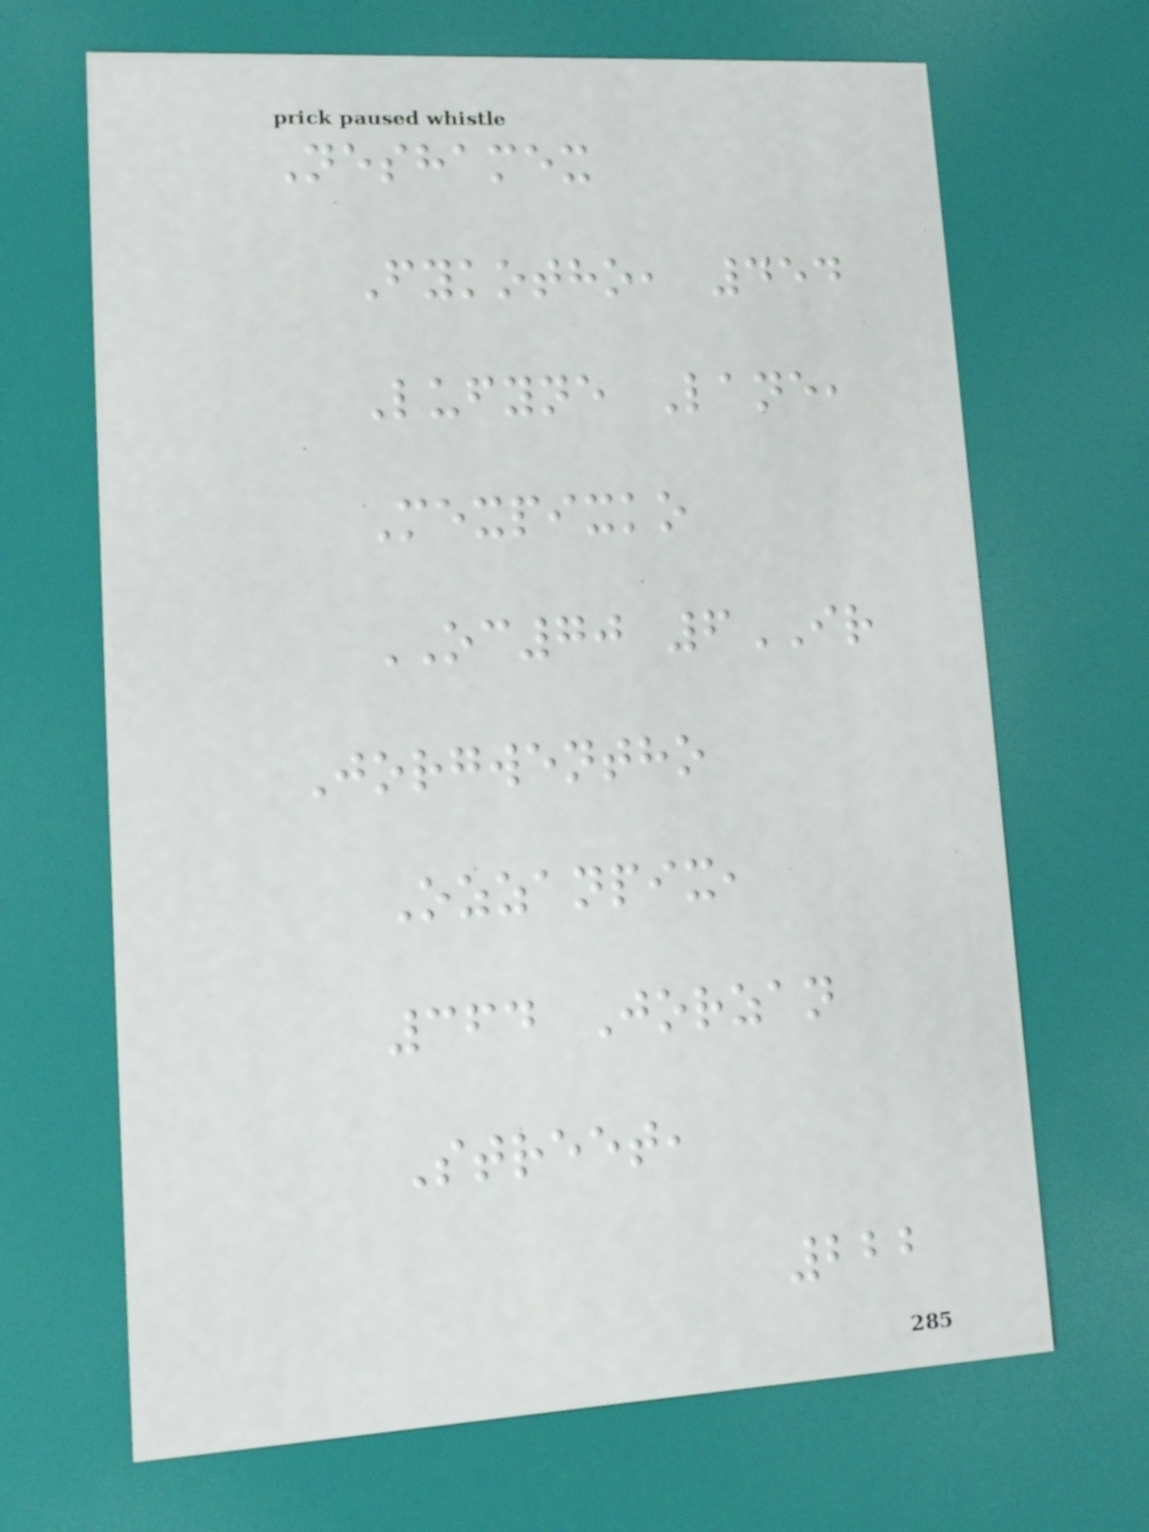Neshamex
Fykotho, 454
Lufyne Lane,
Mexpixko
OC70 6IR
Jorgwentho
Ozzanpix,
364 Jorzan
Street,
222
